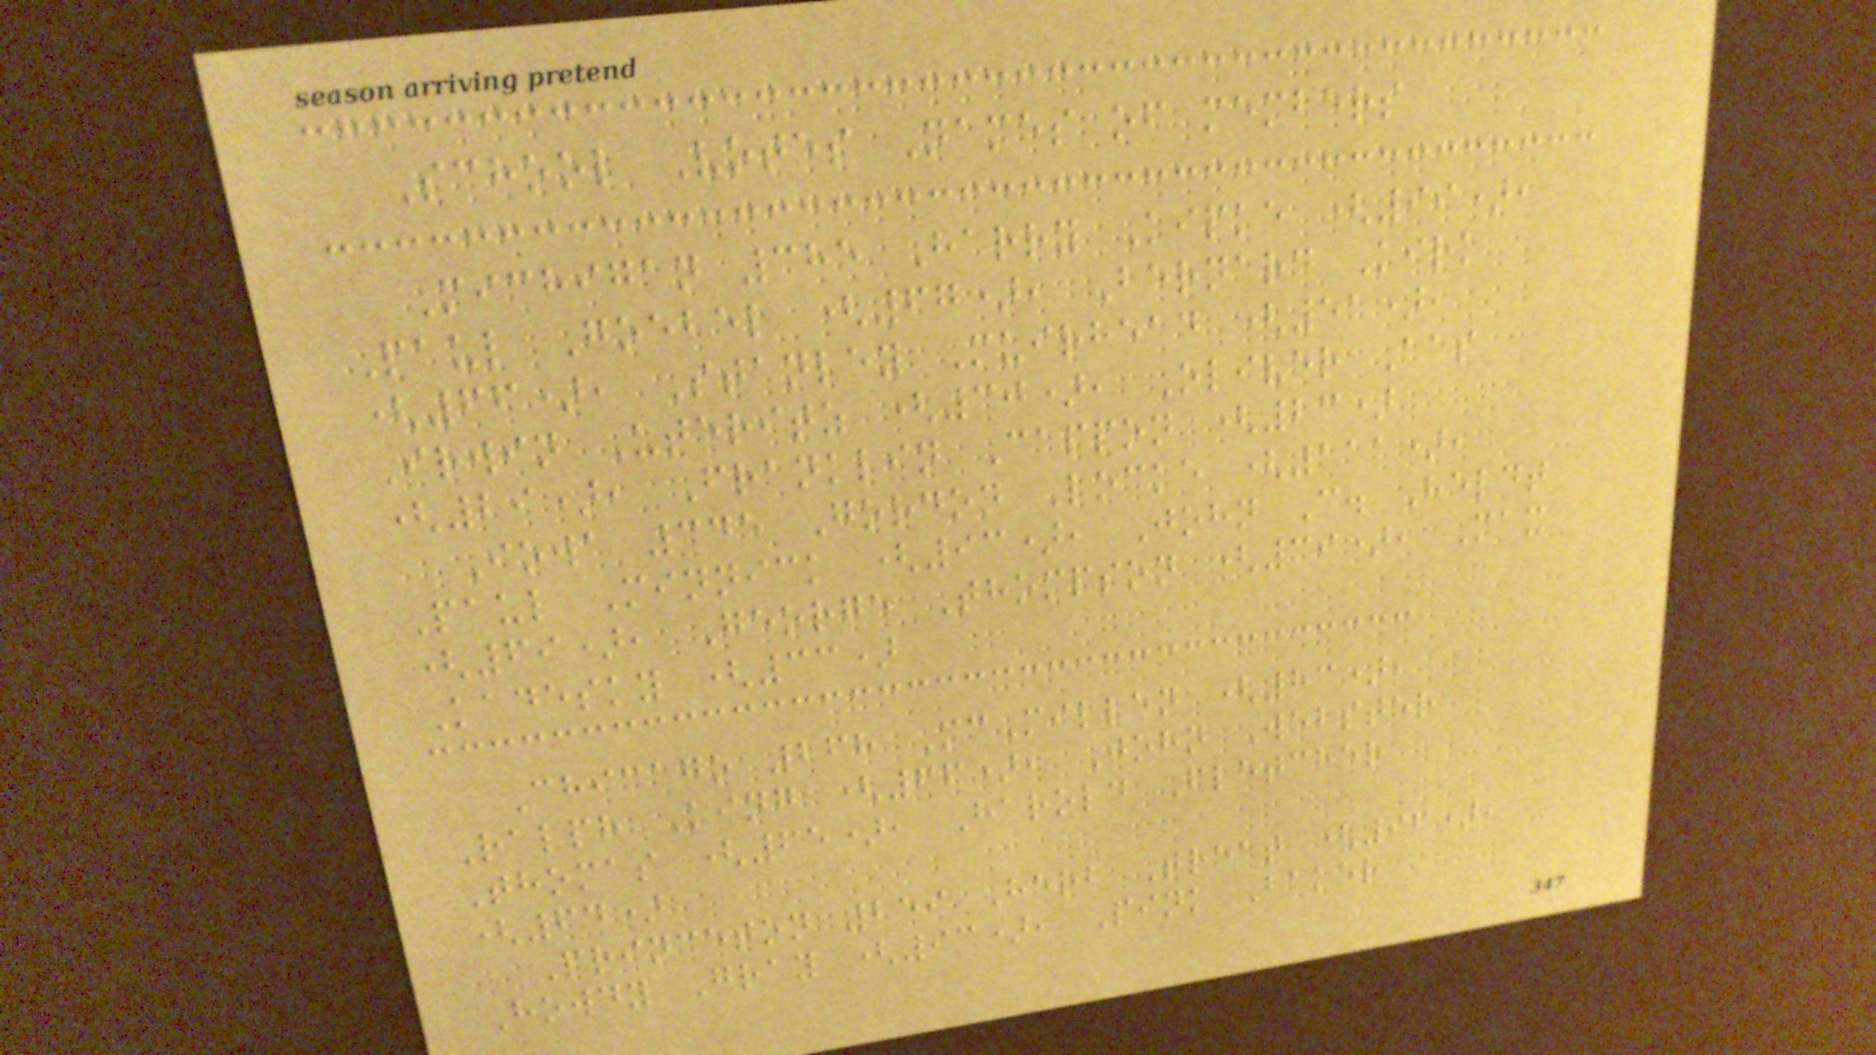School Votes Names of members
Michigan 385 Harry Kipke (99),
Paul Goebel (67), Bernard Kirk
(66), Stanley Muirhead (51),
Irwin Uteritz (30), Oliver Aas
(29), Franklin Cappon (23)
Iowa 345 Gordon Locke (111),
Paul Minnick (93), John C. Heldt
(69), George Thompson (39), Max
Kadesky (33)
Chicago 268 McMillen (83),
Ralph King (66), John Webster
Thomas (65), Harold Fletcher
(64)
Princeton 259 Herb Treat (96),
Howdy Gray (93), Pink Baker
